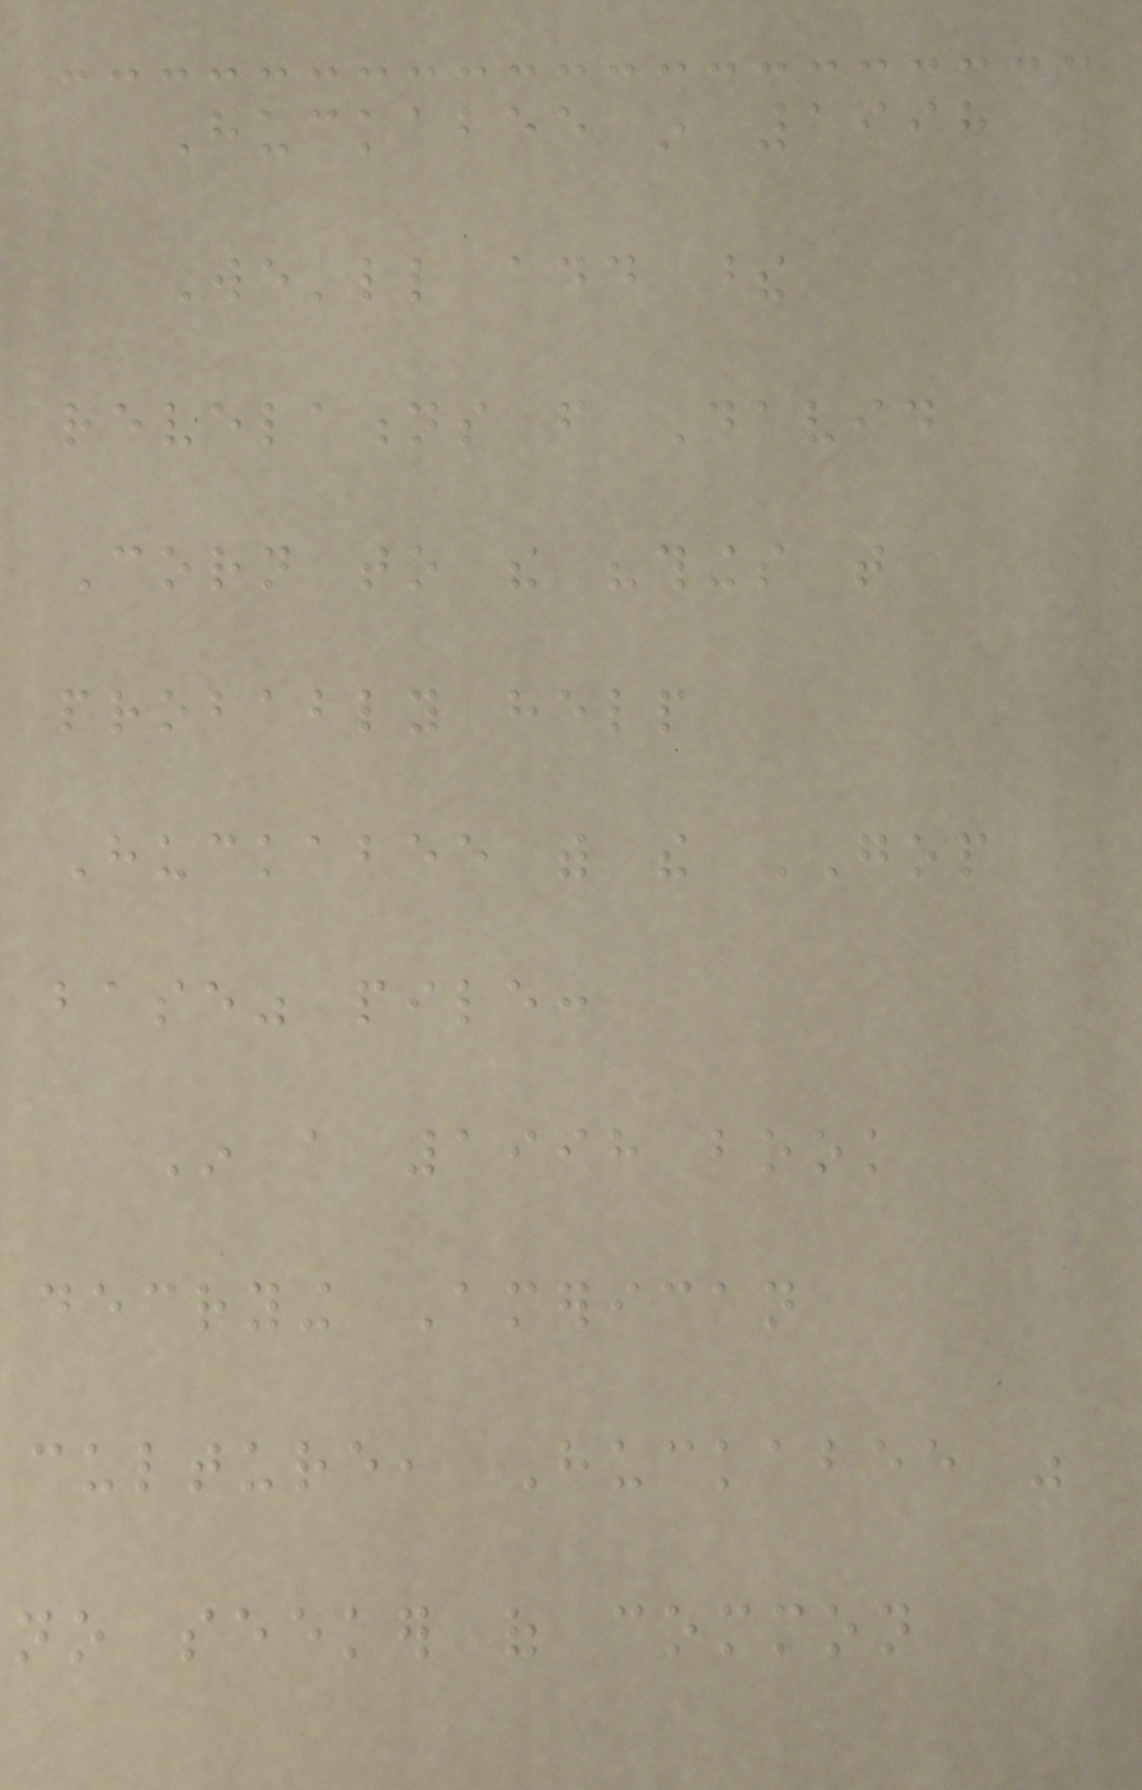Huckabee in 1998
We'll add these
revelations from David
Corn to the "things that
probably help
Huckabee with the GOP
base" pile:
In a 1998 book
decrying American
culture, Huckabee was
no seeker of common
